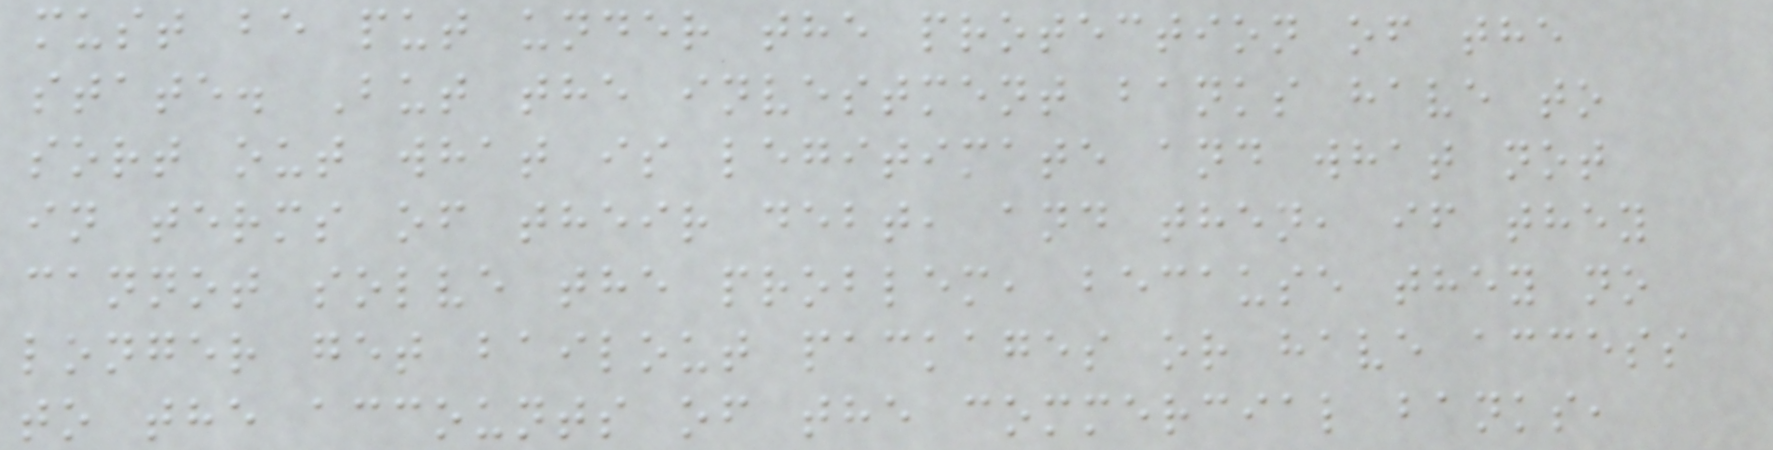must be put under the protection of the
state. But the investment banks have to
sort out what is legitimate and what not
in terms of their debt, and then, if they
cannot solve the problem, because they no
longer get bailout packages or have access
to the accounts of the commercial banks,
